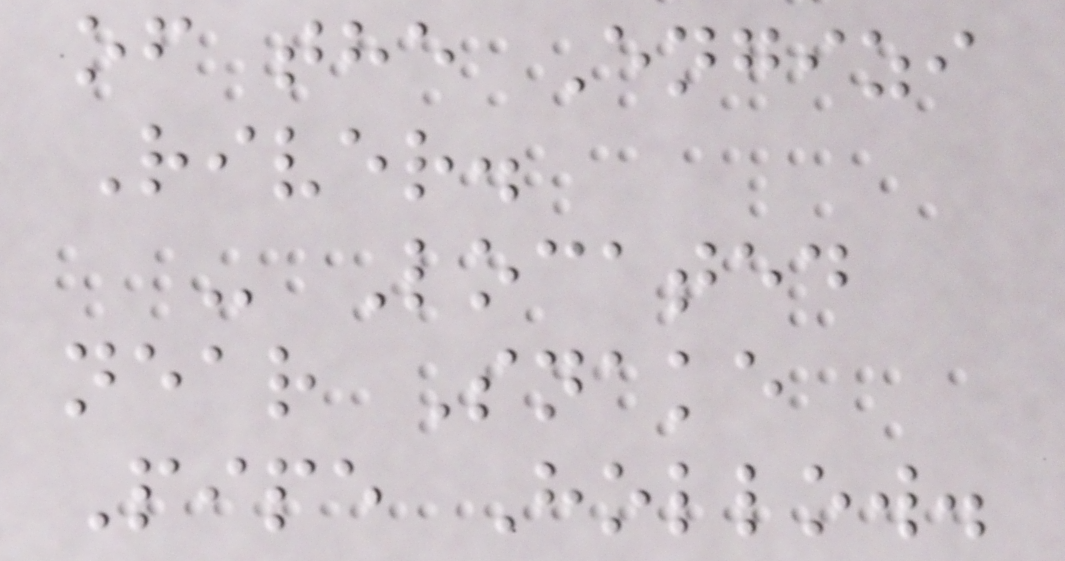of the Engizi
River.
- Located
near Snake
Pipe Hollow.
